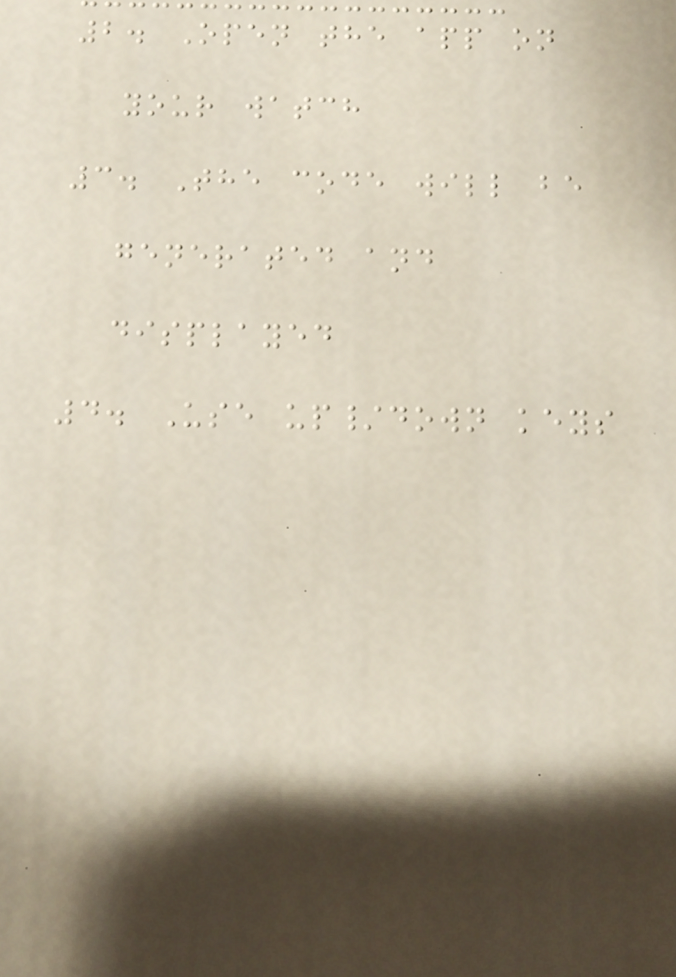2. Open the app on
your watch
3. The code will be
generated and
displayed
4. Use up/down keys
